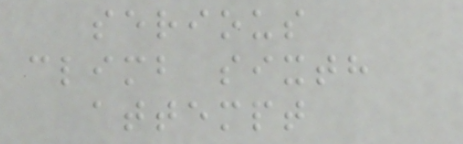serious
climb sixth
attempt
